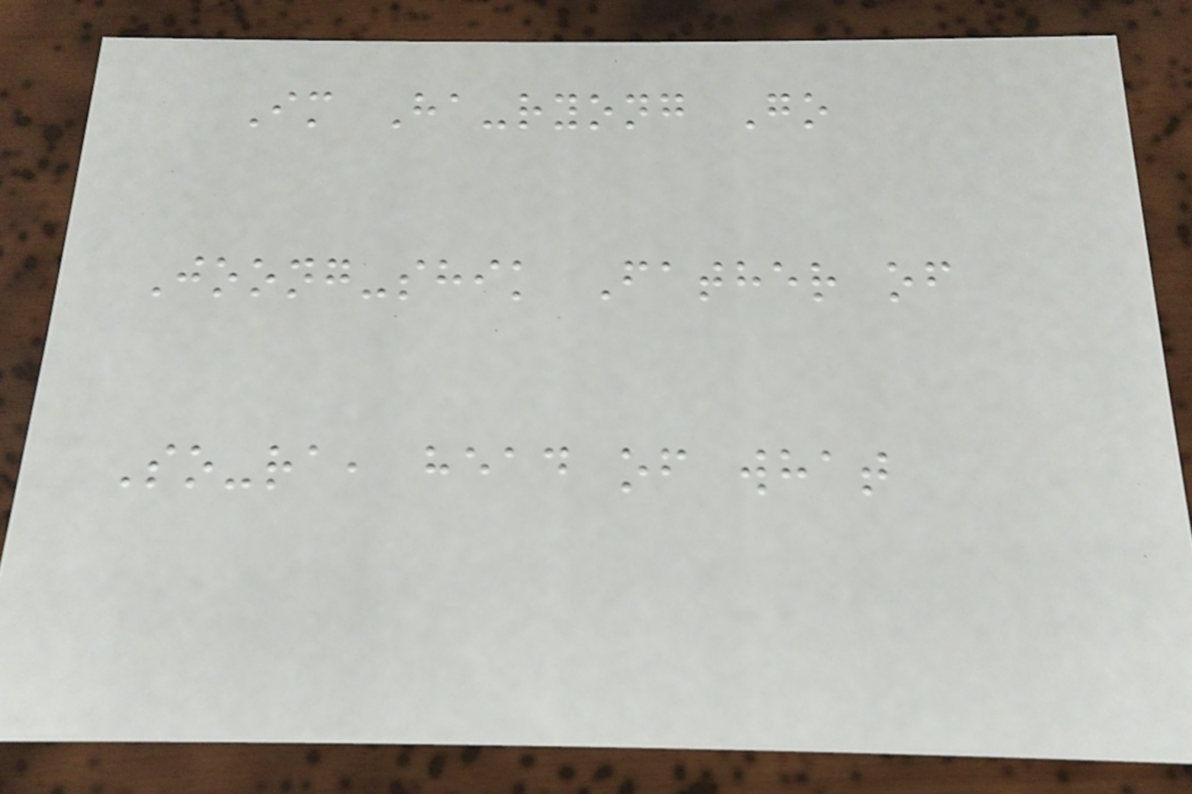Im Ha-ryong Go
Joong-shik Father of
So-ra, head of what
